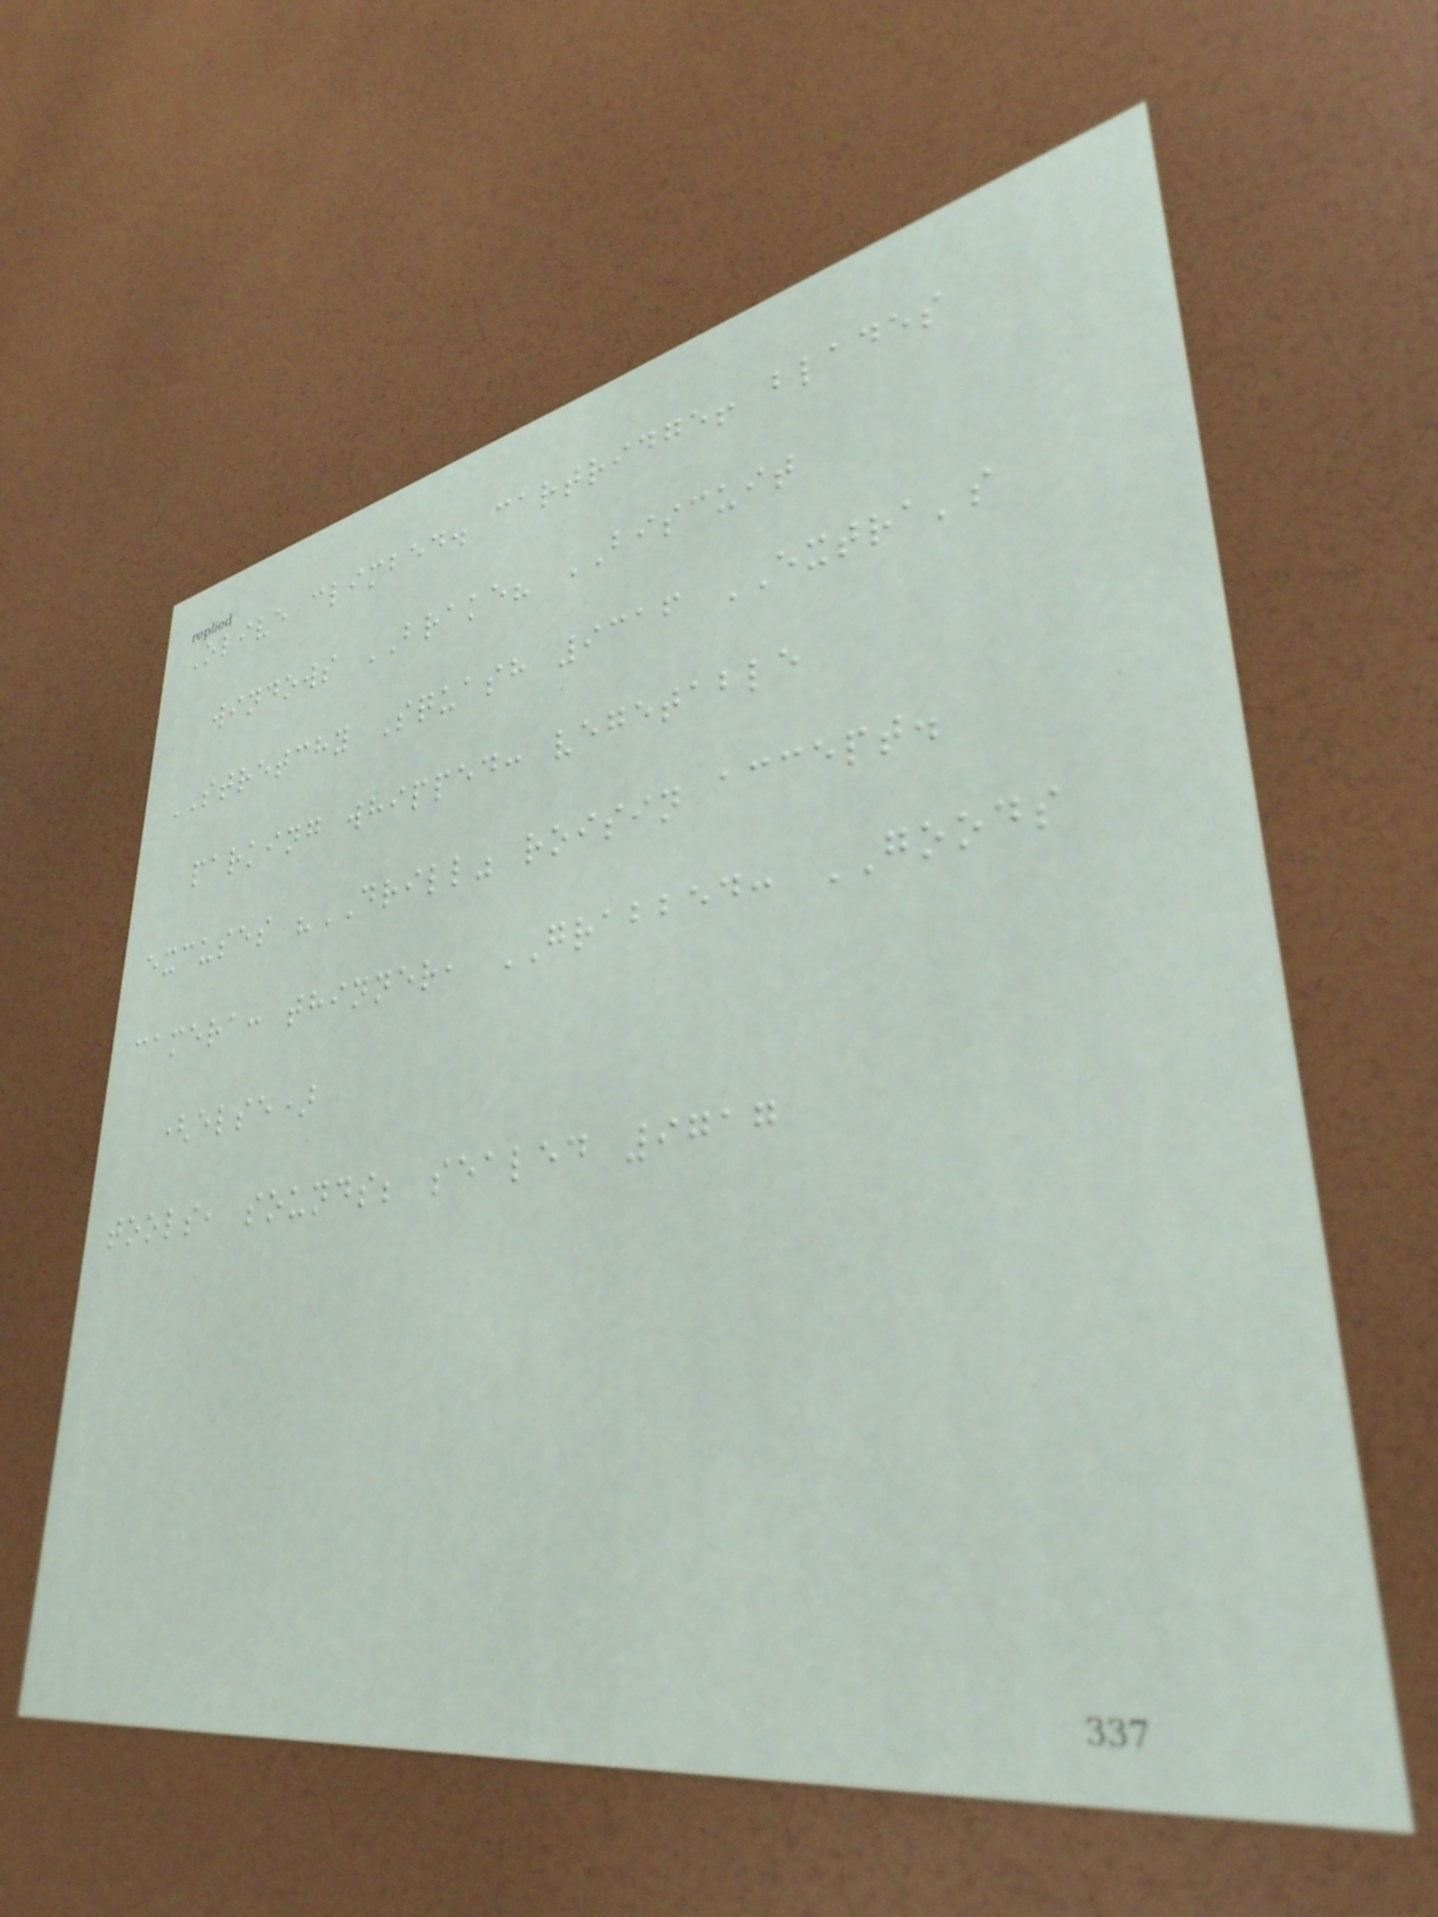Olive climbed. cartridge! blades
windows BRAKE? BISCUIT
STRETCHY Squash 9316 EXTRA's
parking whipped: vegetable
excuses "DRILL" roisin accept.
camera: thinner, GRABBED: GOODS
(else)
tools, sounds; sealed 9717
